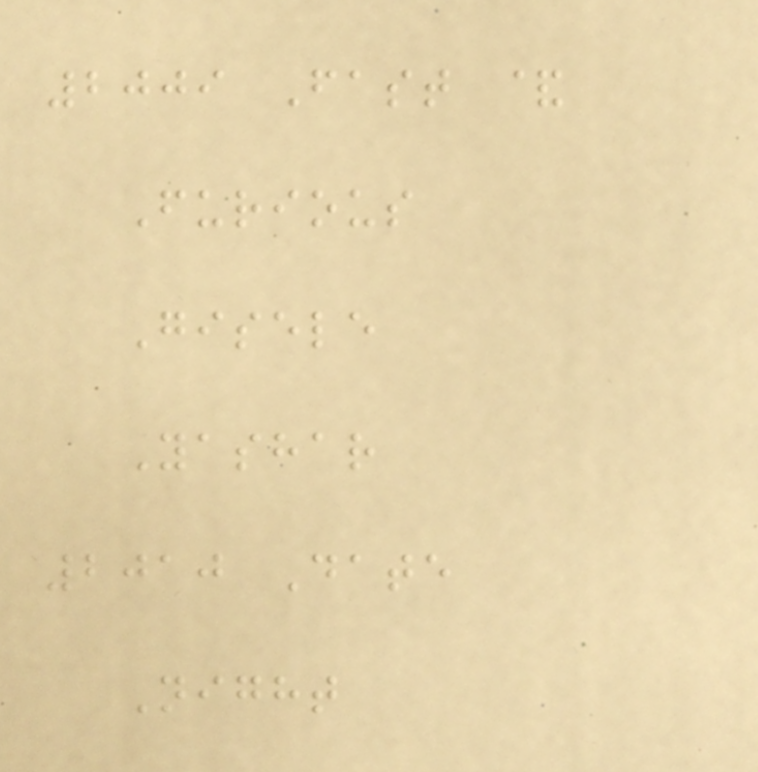2009 Fast &
Furious
Gisele
Yashar
2010 Date
Night
